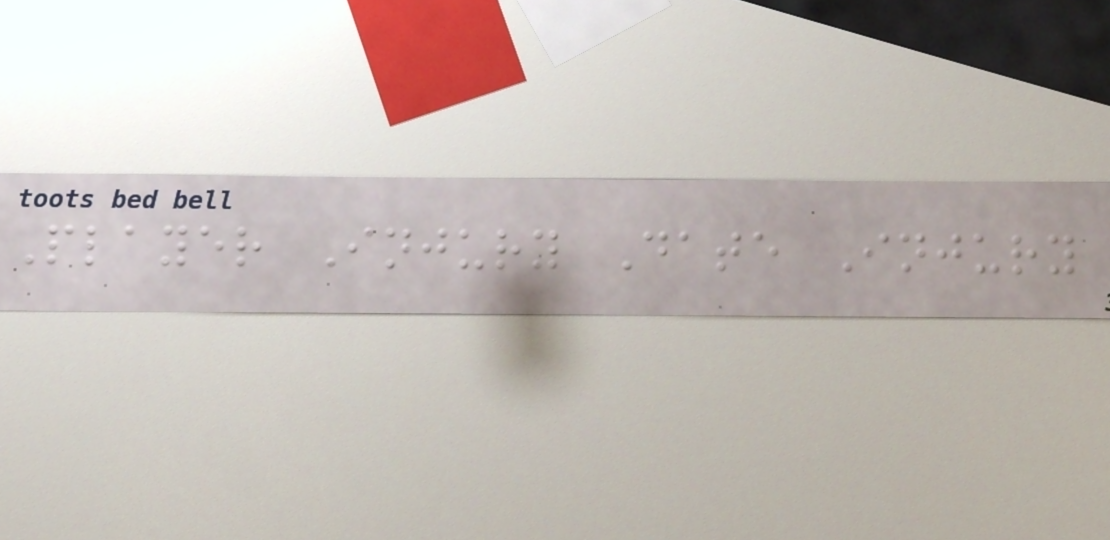Player Injury Date Injury
